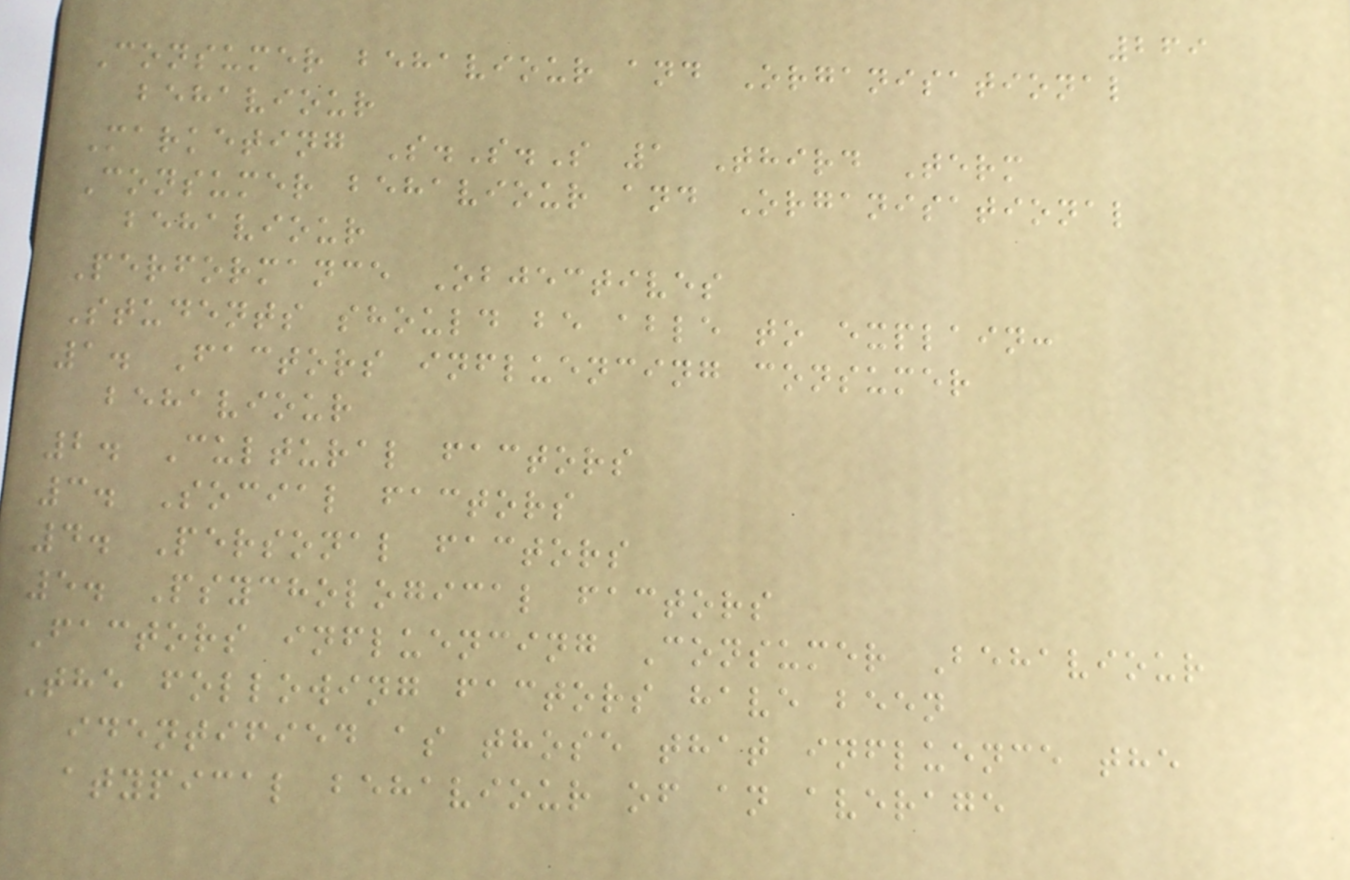269
Consumer behaviour and Organisational
behaviour
Marketing S.S.S 1 Third Term
Consumer behaviour and Organisational
behaviour
Performance Objectives
Students should be able to explain:
1. Factors influencing consumer
behaviour
2. Cultural factors
3. Social factors
4. Personal factors
5. Psychological factors
Factors influencing Consumer Behaviour
The following factors have been
identified as those that influence the
atypical behaviour of an average
